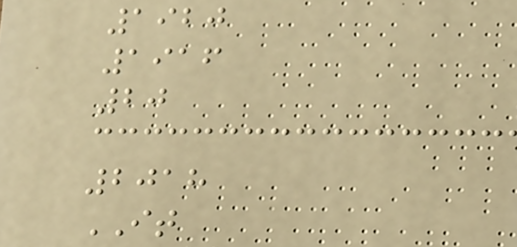1920
1916
20
2018
IT
